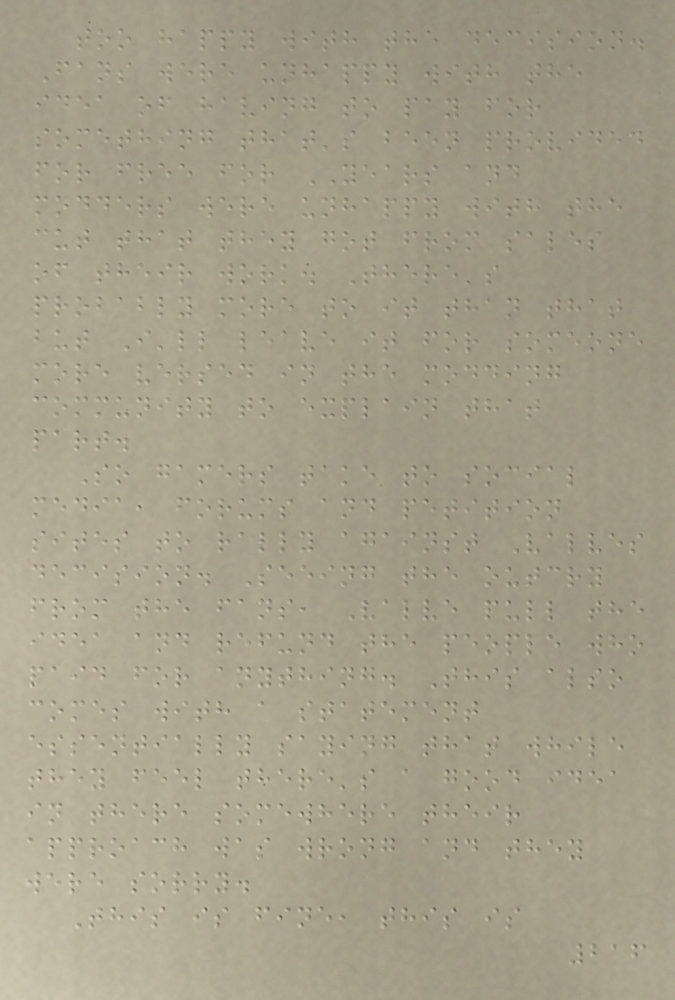too happy with the decision.
Fans were unhappy with the
idea of having to pay for
something that's been provided
for free for YEARS and
modders were unhappy with the
cut that they got from sales
of their work. There's
probably more to it than that
but I'll leave it for someone
more versed in the modding
community to explain that
part.
So gamers take to social
media, forums and petition
sites to rally against Valves
decision. Seeing the outcry
from the fans, Valve pull the
idea and refund the people who
paid for anything. This also
comes with a statement
essentially saying that while
they feel there's a good idea
in there somewhere their
approach was wrong and they
were sorry.
This is fine, this is
216
